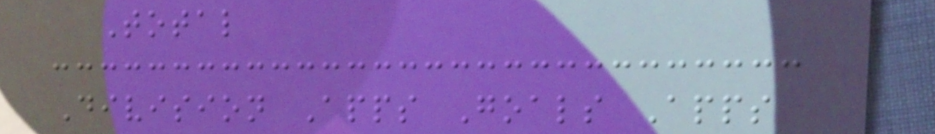Total
Division Apps Goals Apps
